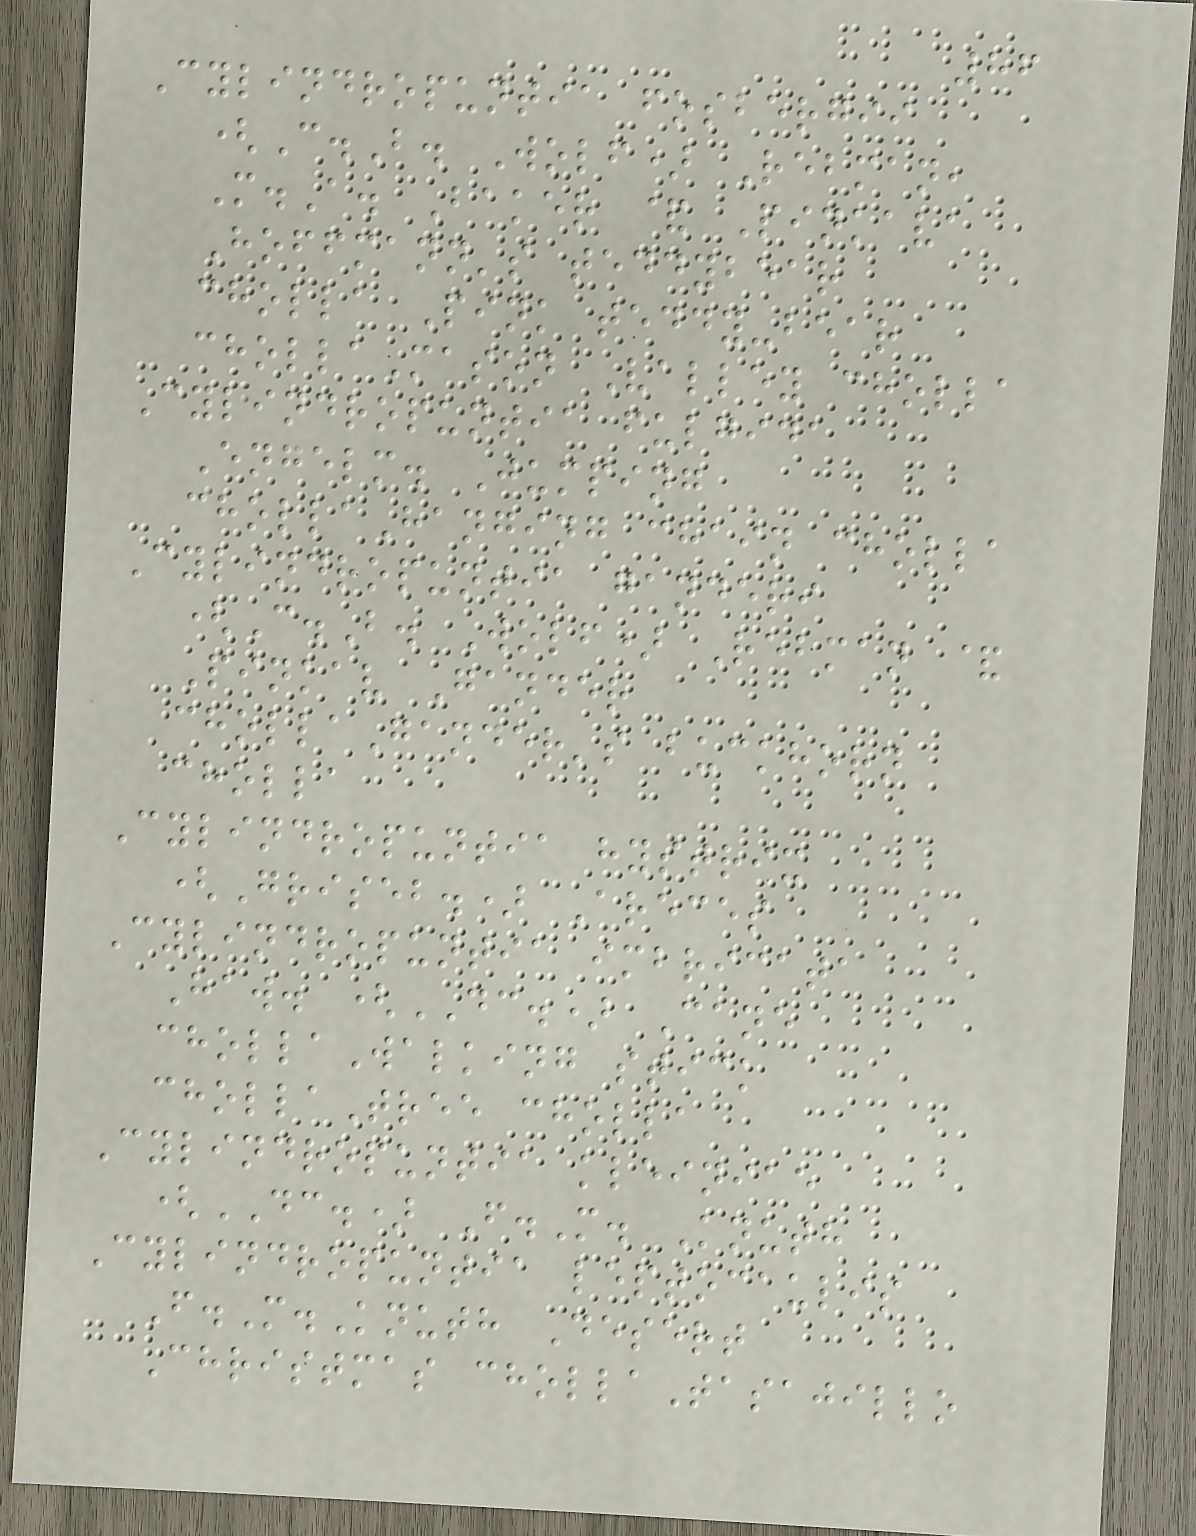86
Cylindropuntia fosbergii
(C.B. Wolf) Rebman,
M.A. Baker & Pinkava
Hoffmann's teddybear
cholla Pink teddy-bear
chollaMason Valley cholla
Cylindropuntia fulgida
Engelm. Jumping
chollaHanging chain cholla
Cylindropuntia ganderi
(C.B. Wolf) Rebman &
Pinkav Gander
chollaGander's buckhorn
cholla
Cylindropuntia hystrix
(Griseb.) Areces
Cylindropuntia imbricata
Haw. (DC.) Cane
chollaWalking stick
chollaTree cholla
Cylindropuntia kleiniae
(DC.) F.M. Knuth
Cylindropuntia leptocaulis
F.M.Knuth Desert
Christmas chollaTasajillo
